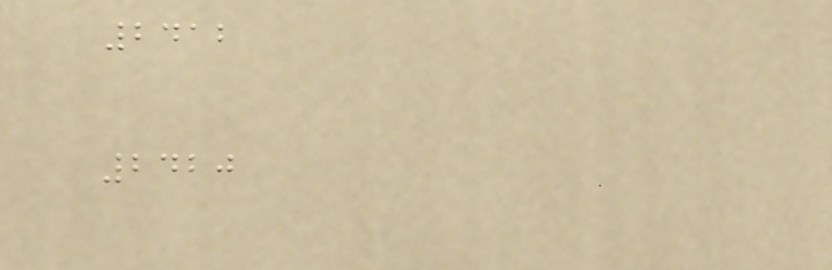2412
2420
